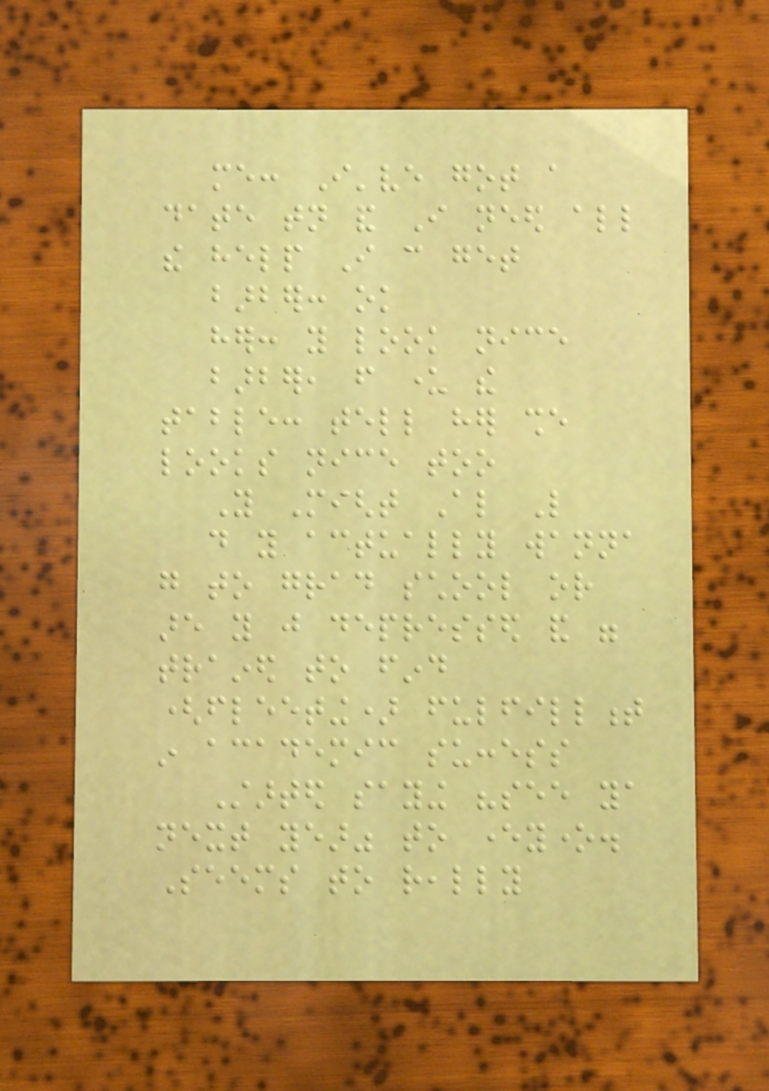me: I've got a
date tonight and I need all
the help I can get
barber: ok
her: you look nice
barber, from under the
table: tell her she
looks nice too
You Might Also Like
do you actually wanna
go to grad school or
are you just depressed and were
trained to find
(fleeting) fulfillment
in academic success
Started saying "see ya
next year" to everyone.
Seems to really
